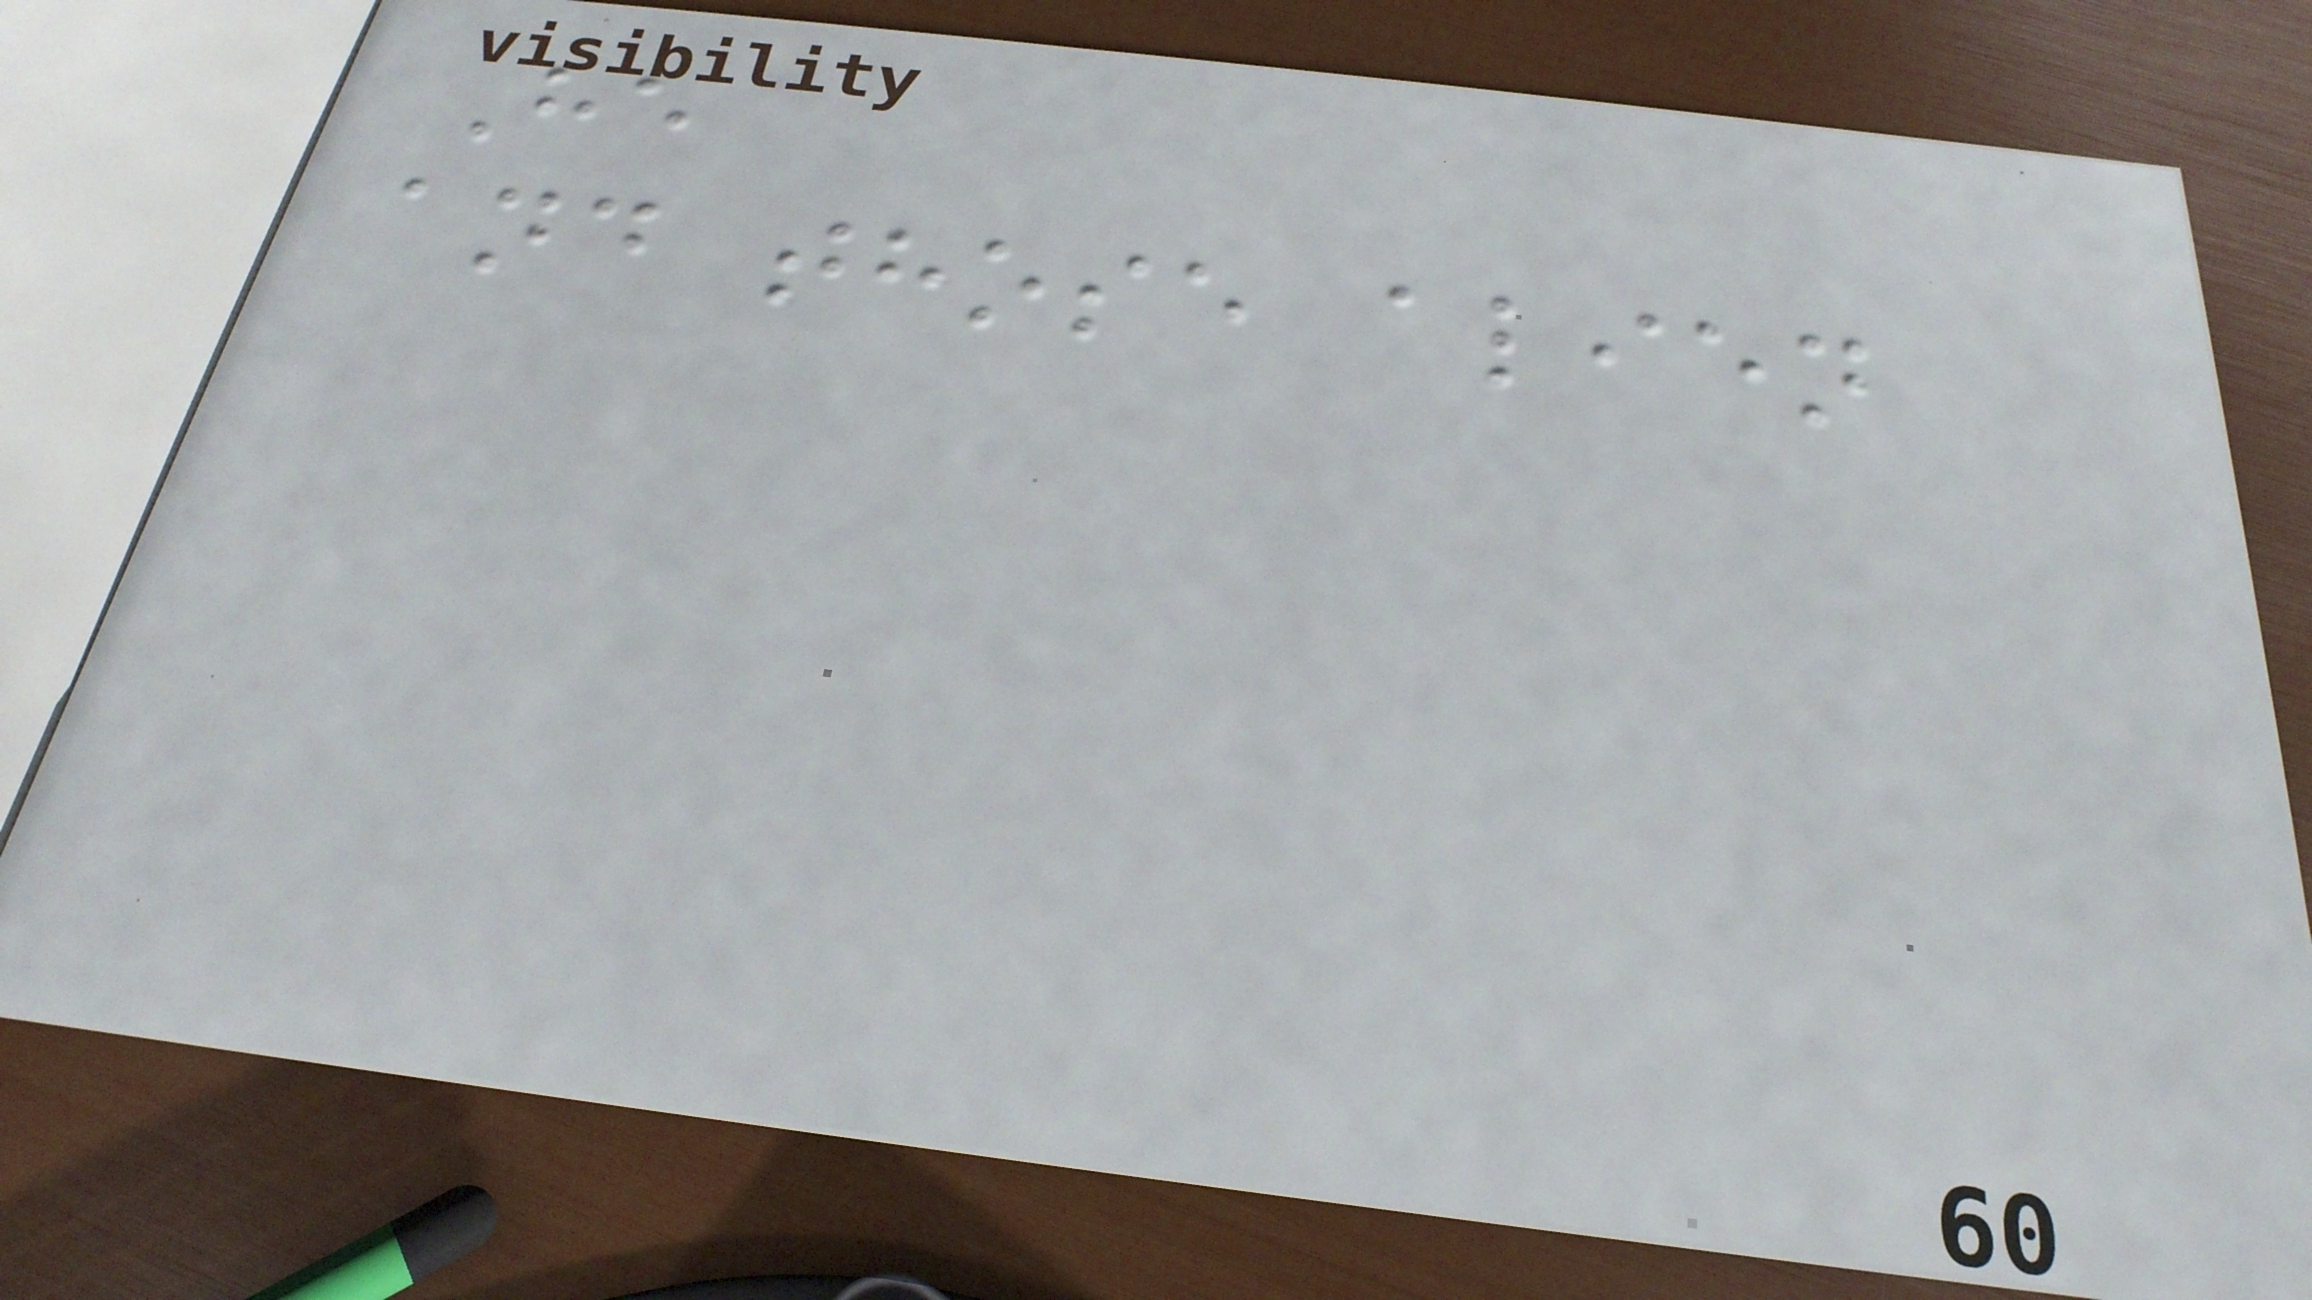He
and those alien
